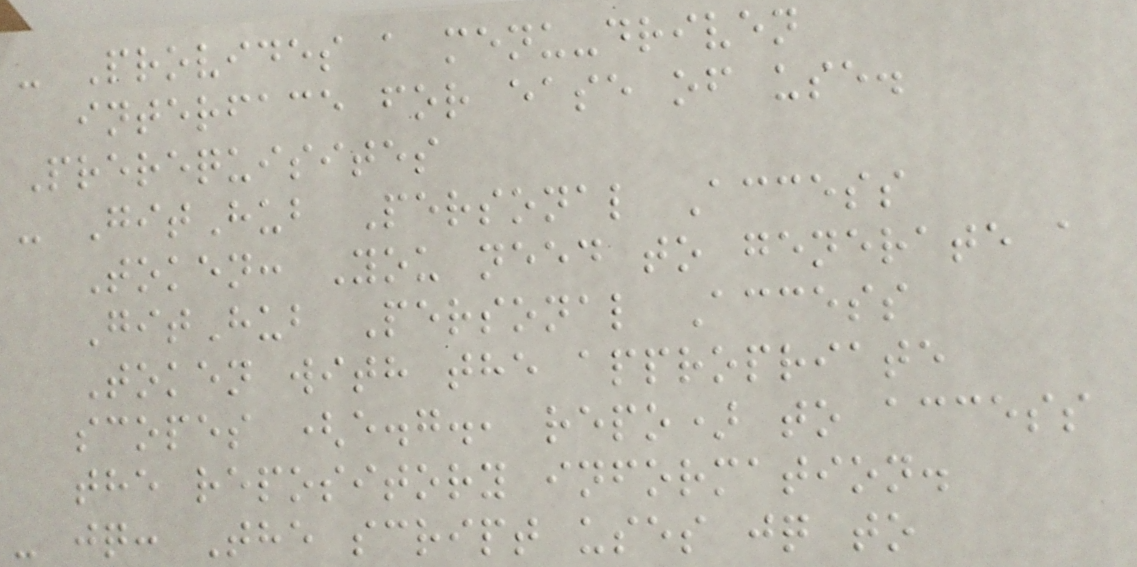- Provides a menu-driven
interface for ease of use.
Prerequisites
- GitHub Personal Access
Token: You need to generate a
GitHub Personal Access
Token with the appropriate
scopes (e.g., repo) to access
the repository information.
- jq: The script uses jq to
